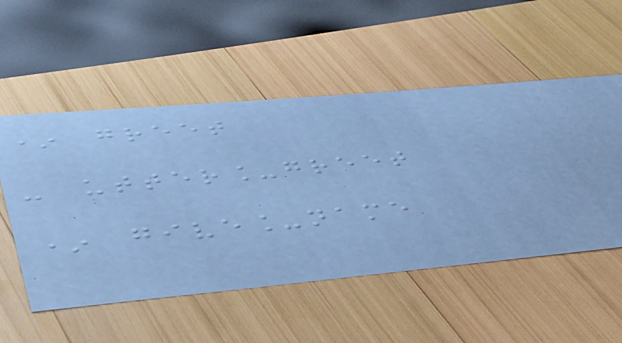* greet
- utter_greet
* give_name
